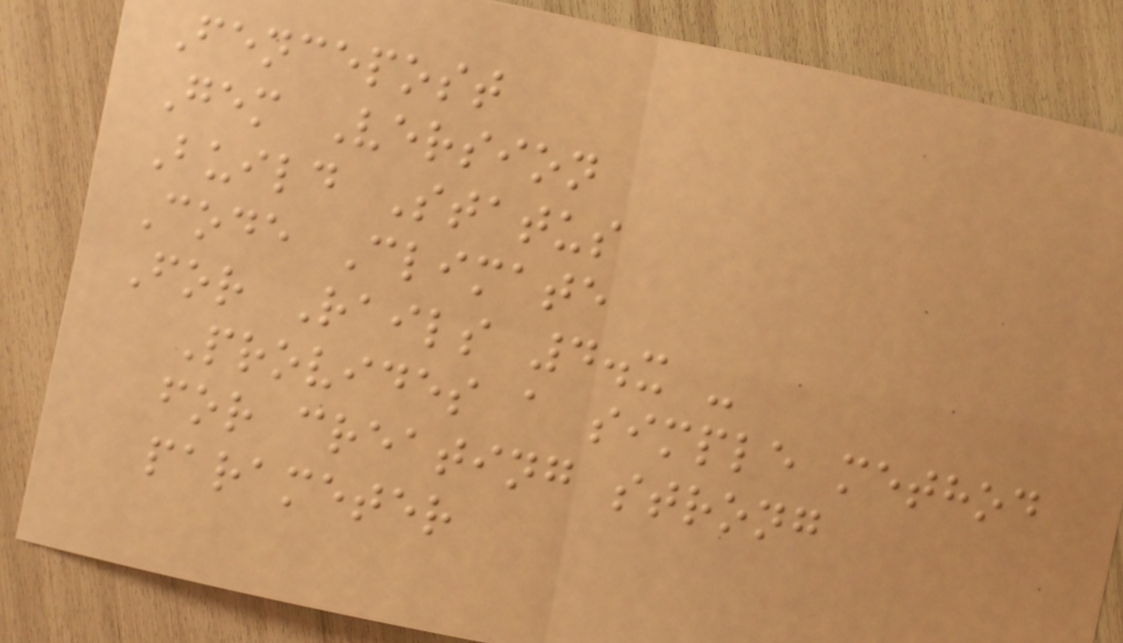Fencepost
Gem Version
Build Status
Code Climate
For Rails 4.x -
Provides a simple method
for creating strong
parameter
